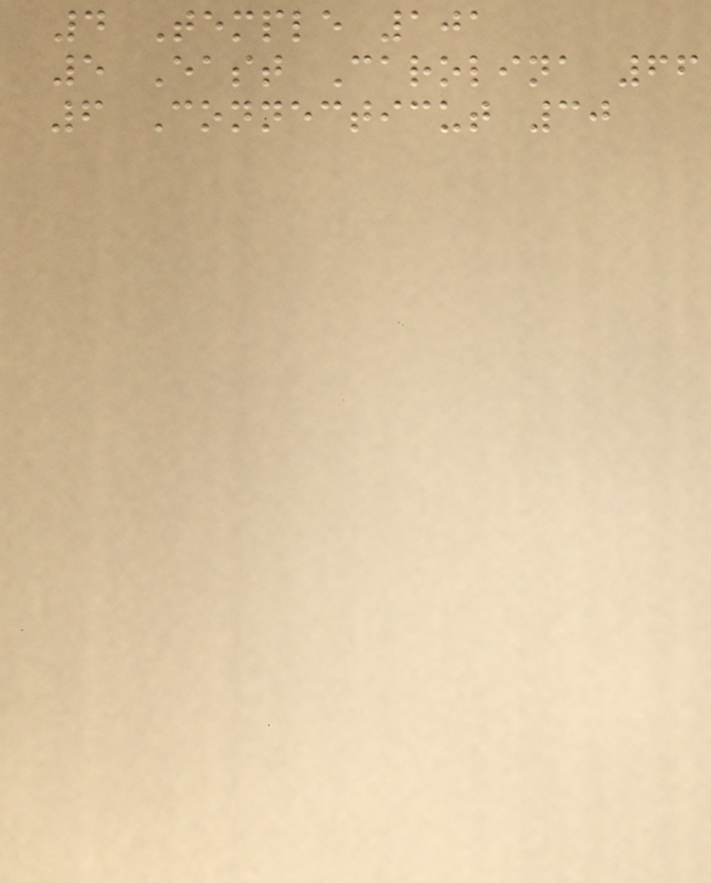4 Temple 101
5 East Carolina 66
6 Connecticut 30
